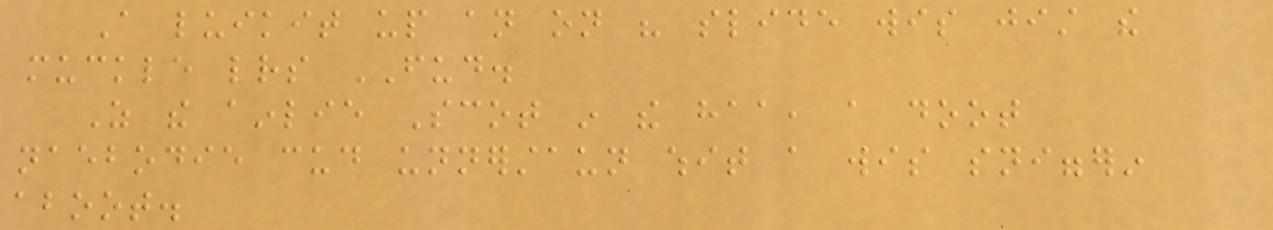A luikit up an on his slide wis jist the
muckle letters FUD.
As the ainlie Scot in the haa, a doot
naebodie cud unnerstaun whit a wis sniggerin
aboot.
